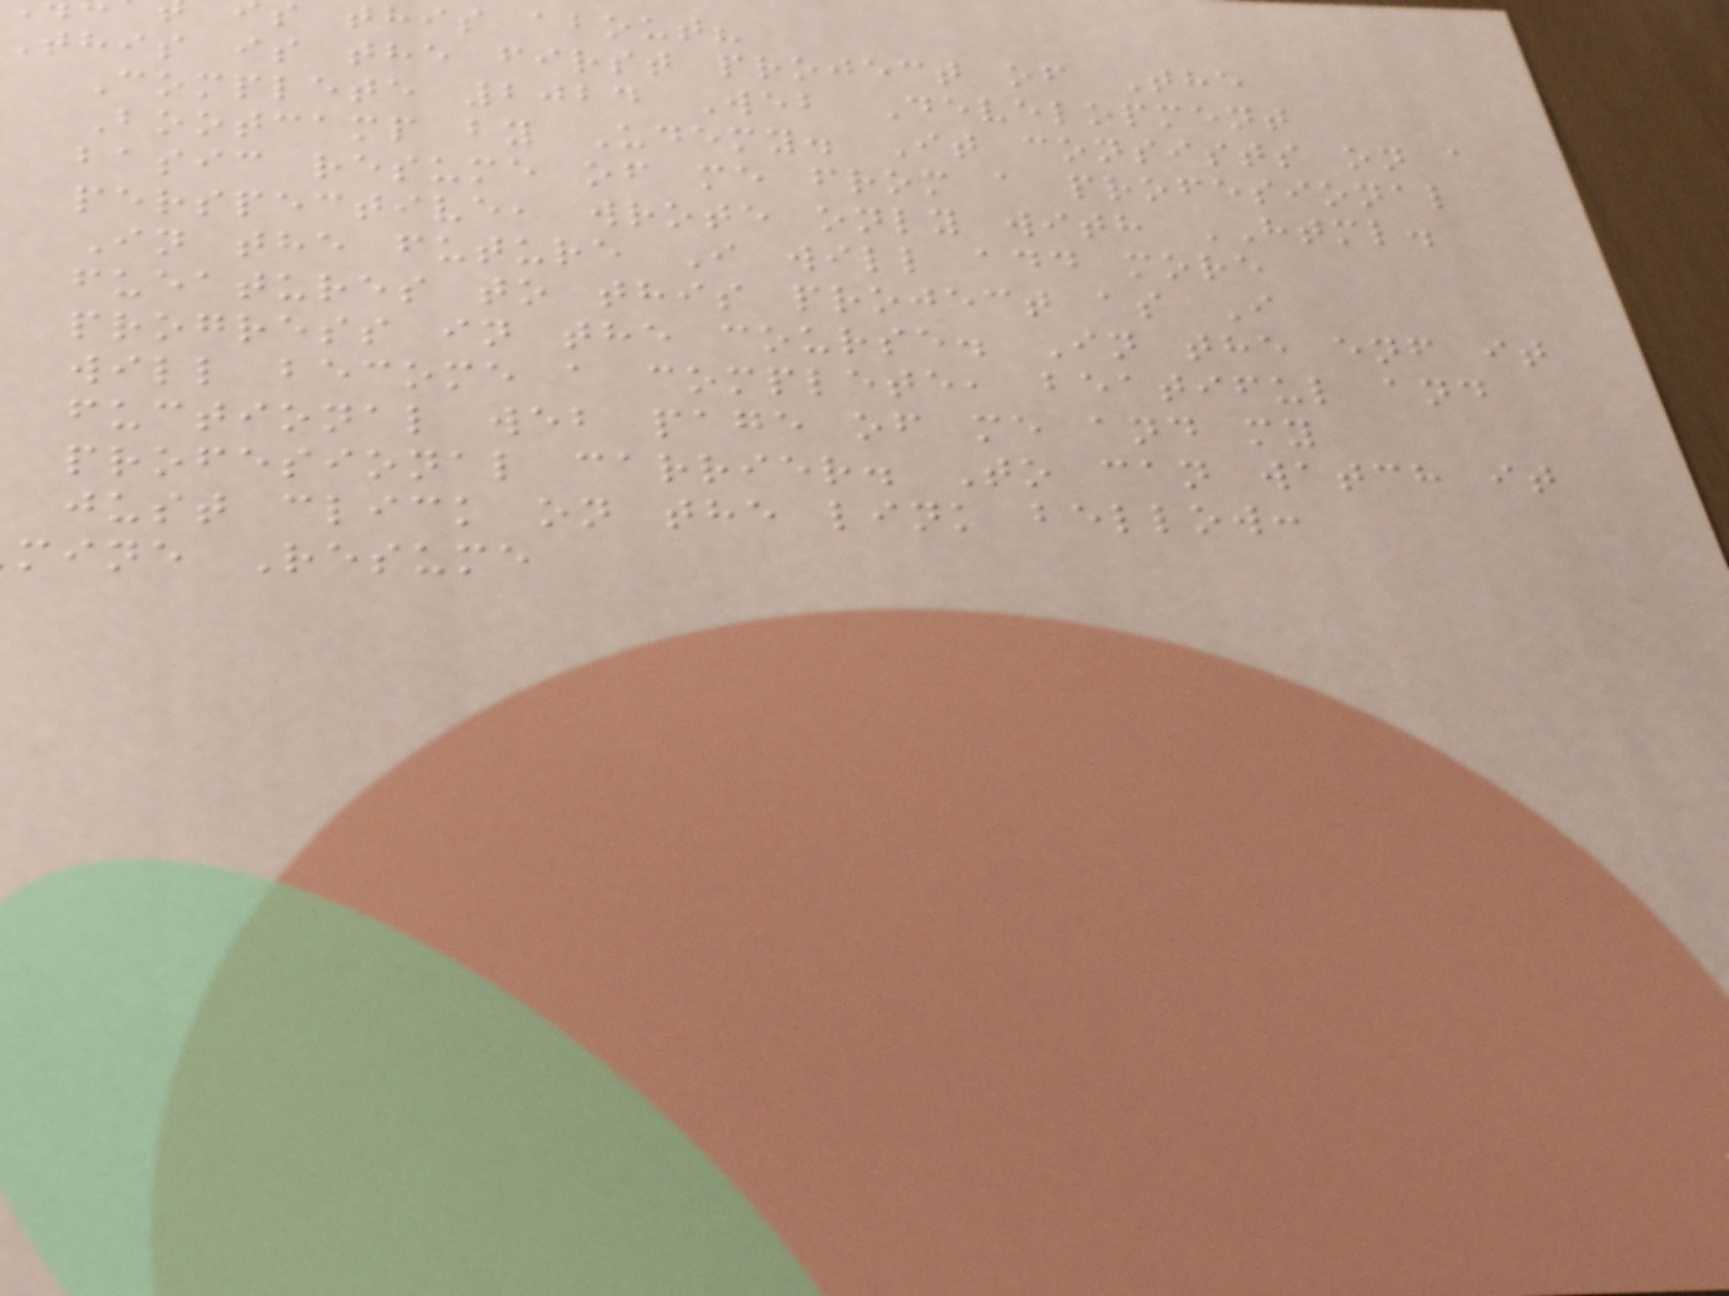this about?
This is the first project of The
Complete 2024 Web Development
Bootcamp by Udemy. It consists on a
basic resume of me from a profesional
perspective, wrote only with HTML.
In the future I will add more
fueatures to this project as I
progress in the course. In the enf it
will become a complete, beatiful and
fuctional web page of me and my
profesional carrier. To can watch it
just click on the link bellow:
mine Resume
